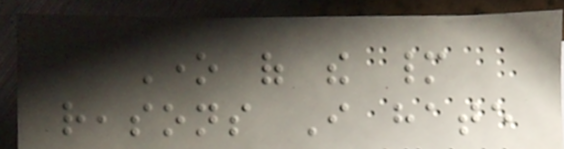One of the many
reasons I hate
